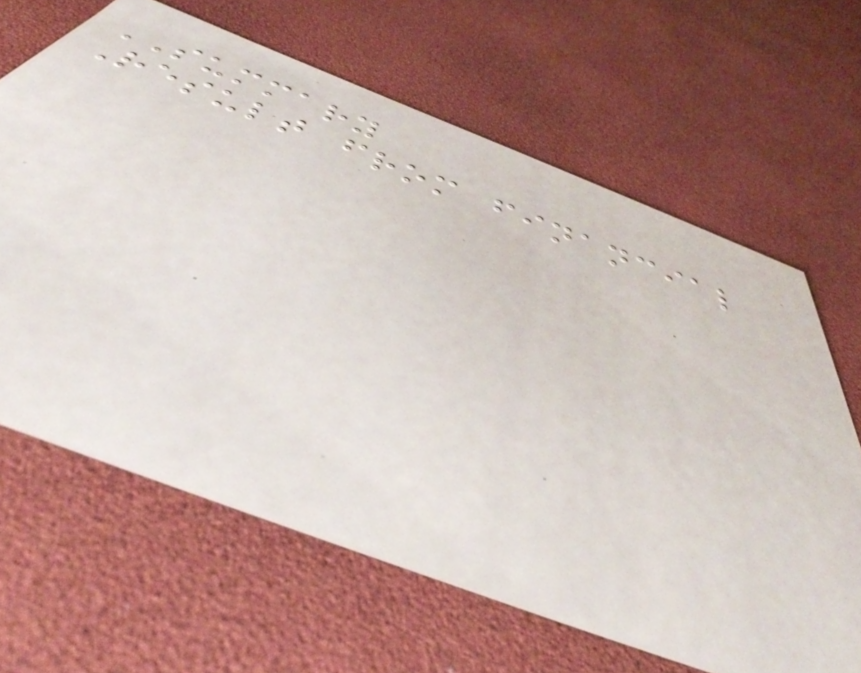SUMMARY
Result from financial
